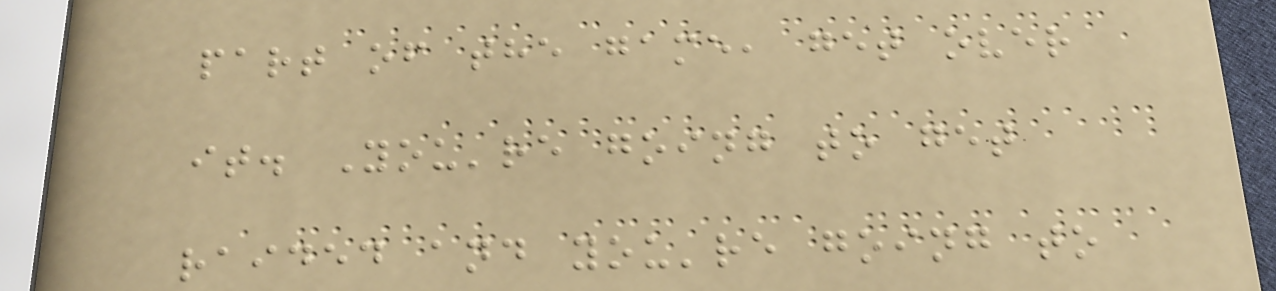part of the game, get over
it. You're going to get
raided and you're going to
